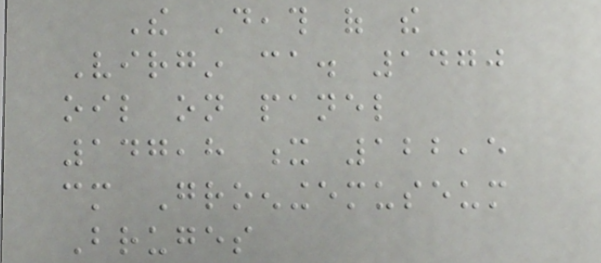The Death of the
Virgin ca. 1470
oil on panel
147,8 x 122,5
cm Groeningemuseum
Bruges
